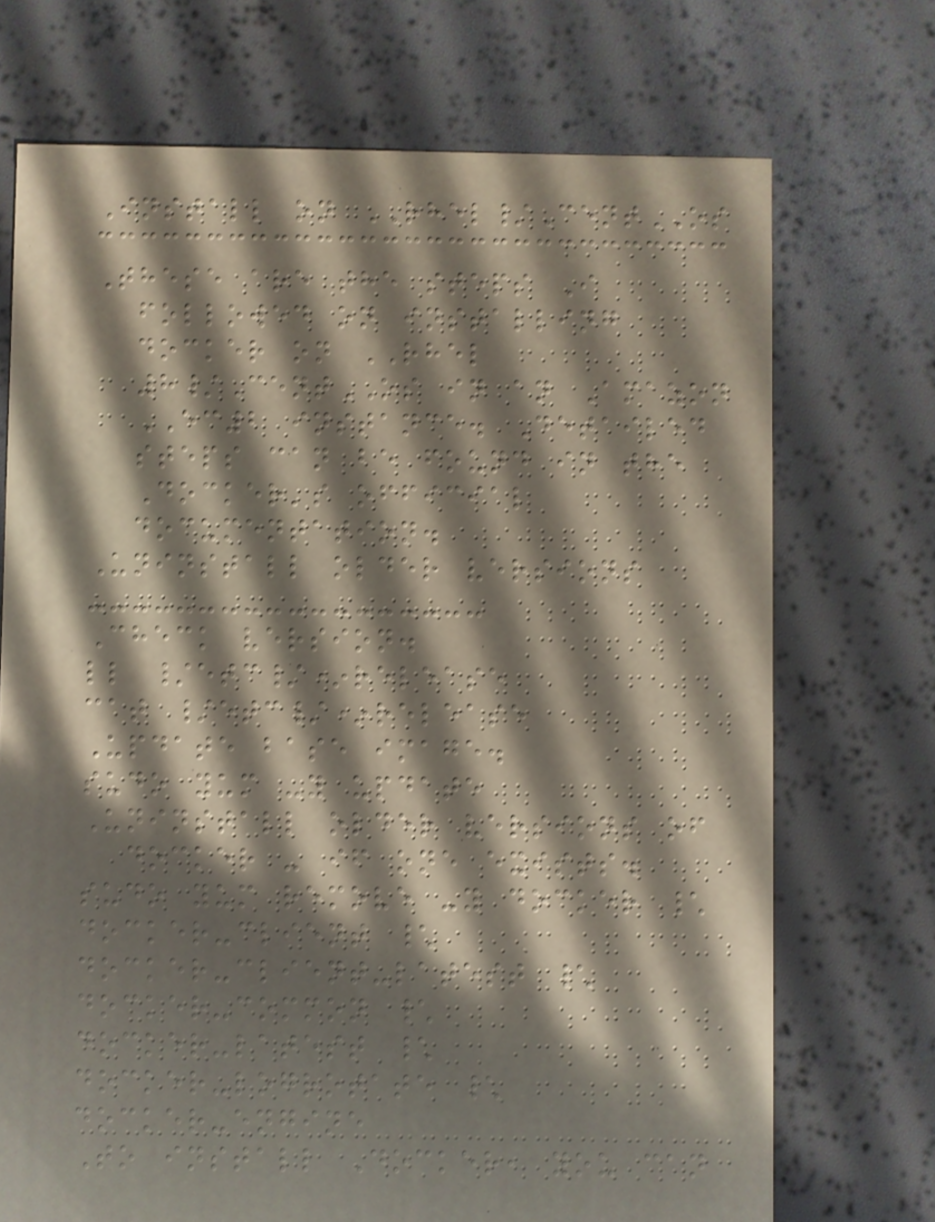Install on RHEL/CentOS
These are the steps I
followed on installing
docker on RHEL
8/CentOS in an Amazon
EC2 instance. Detailed
steps can be found in the
Docker's official
documentation.
Uninstall older versions
Check version.
ll /etc/*release
cat /etc/*release
Update base image.
sudo yum -y update
Uninstall older versions of
docker - if one exists.
sudo yum remove -y docker \
docker-client \
docker-client-latest \
docker-common \
docker-latest \
docker-logrotate \
docker-engine
To install Docker, you can
